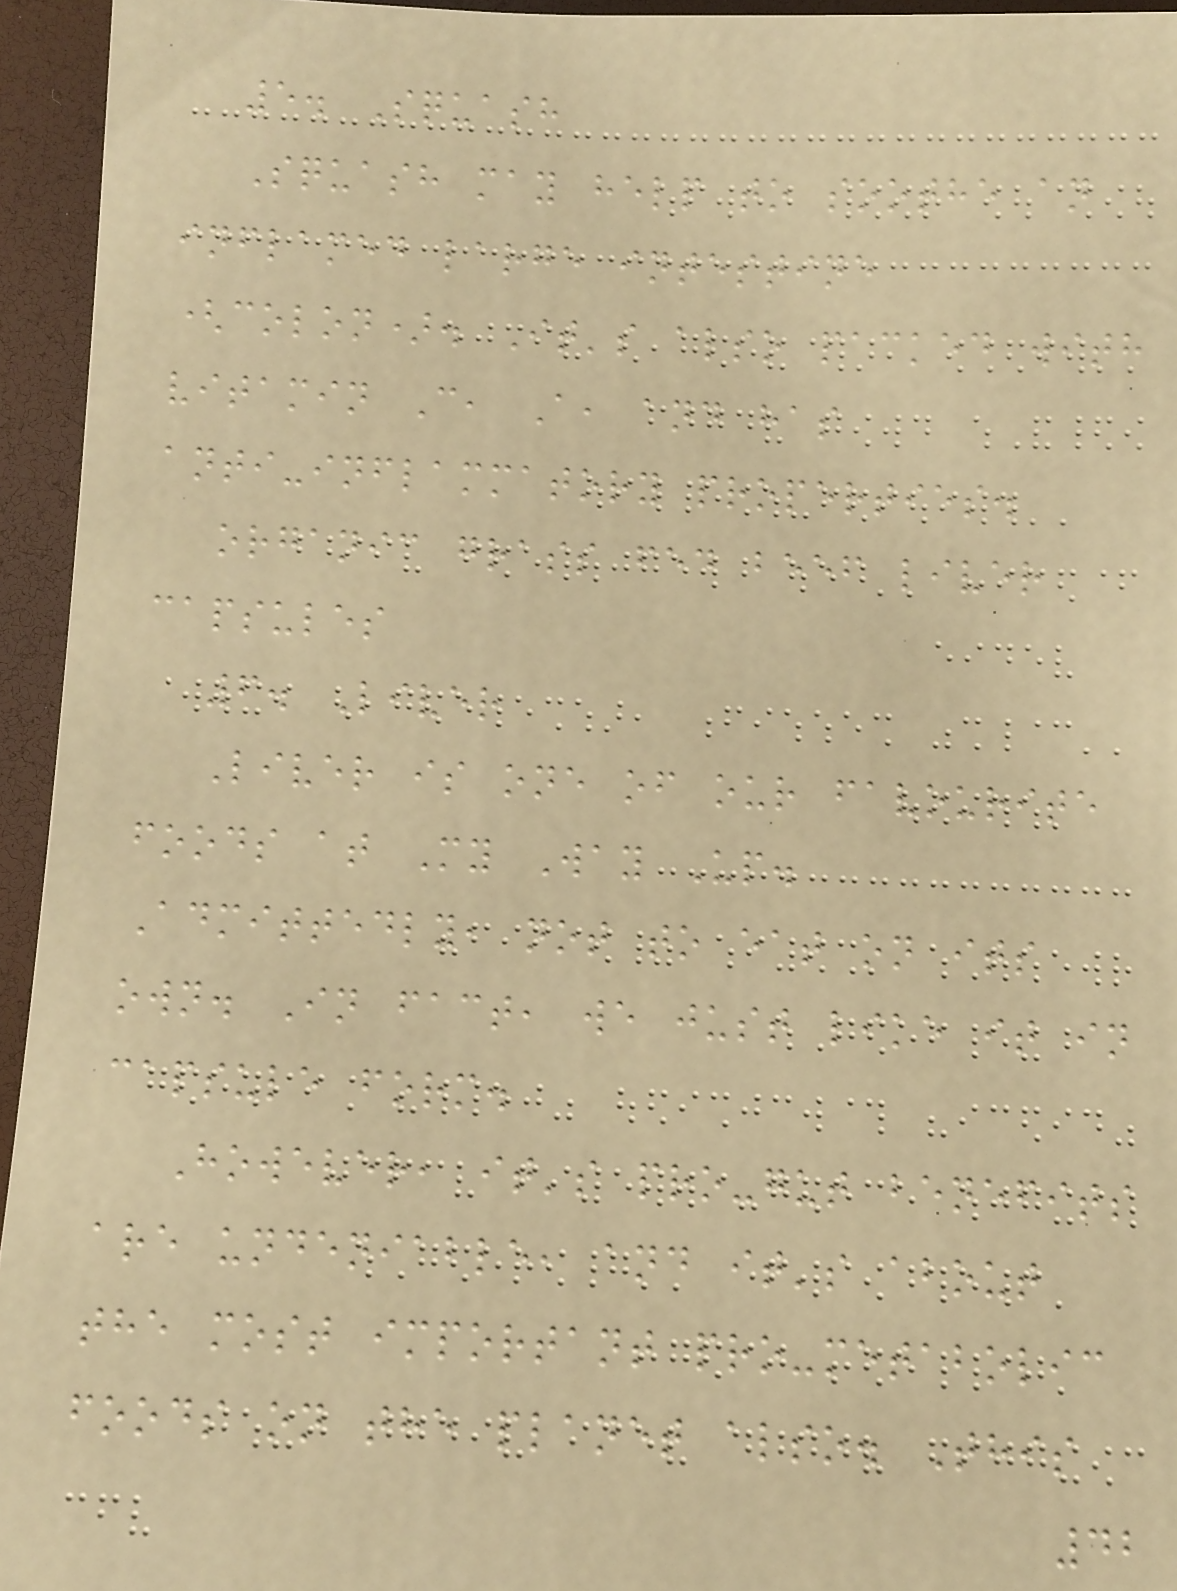5. Squash
Squash may help to soothe an
inflamed large intestine
(colon). It's also packed with
vitamin C, A, and has
anti-inflammatory properties.
organic grass fed beef liver
capsules
6. Liver
Liver is one of our favourite
foods at My Way Up.
Admittedly, not to eat on its
own. In fact, we just like it in
capsule form.
However, it's pro-gut benefits
are undeniable, and it's about
the most important pro-metabolic
foods on the planet also. This
42
